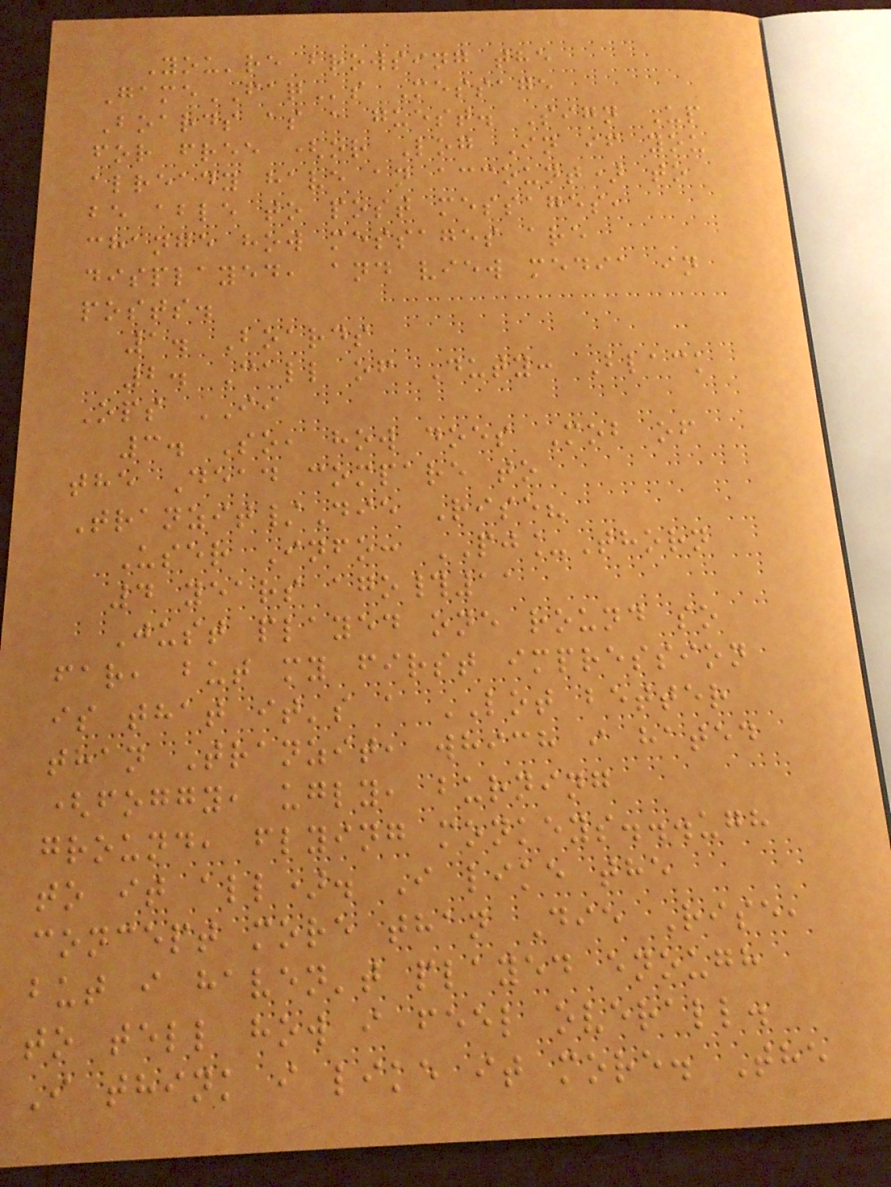You're browsing the
GameFAQs Message
Boards as a guest. Sign Up
for free (or Log In if you
already have an account) to
be able to post messages,
change how messages are
displayed, and view media in
posts.
1. Boards
2. Call of Duty: Black
Ops II
3. So, how does Mob of
the Dead compare to
Tranzit/Die Rise?
User Info: PJ_Thorn
4 years ago#11
Just played one round so
far, but my first impression
is that it's a LOT better
than Tranzit, which i hated
(foggy, ugly, burning
ground, flying monkeys...ugh
to it all). I like the
concept more than Die Rise,
but i haven't played enough
to tell how i feel overall.
I think i like it more. The
